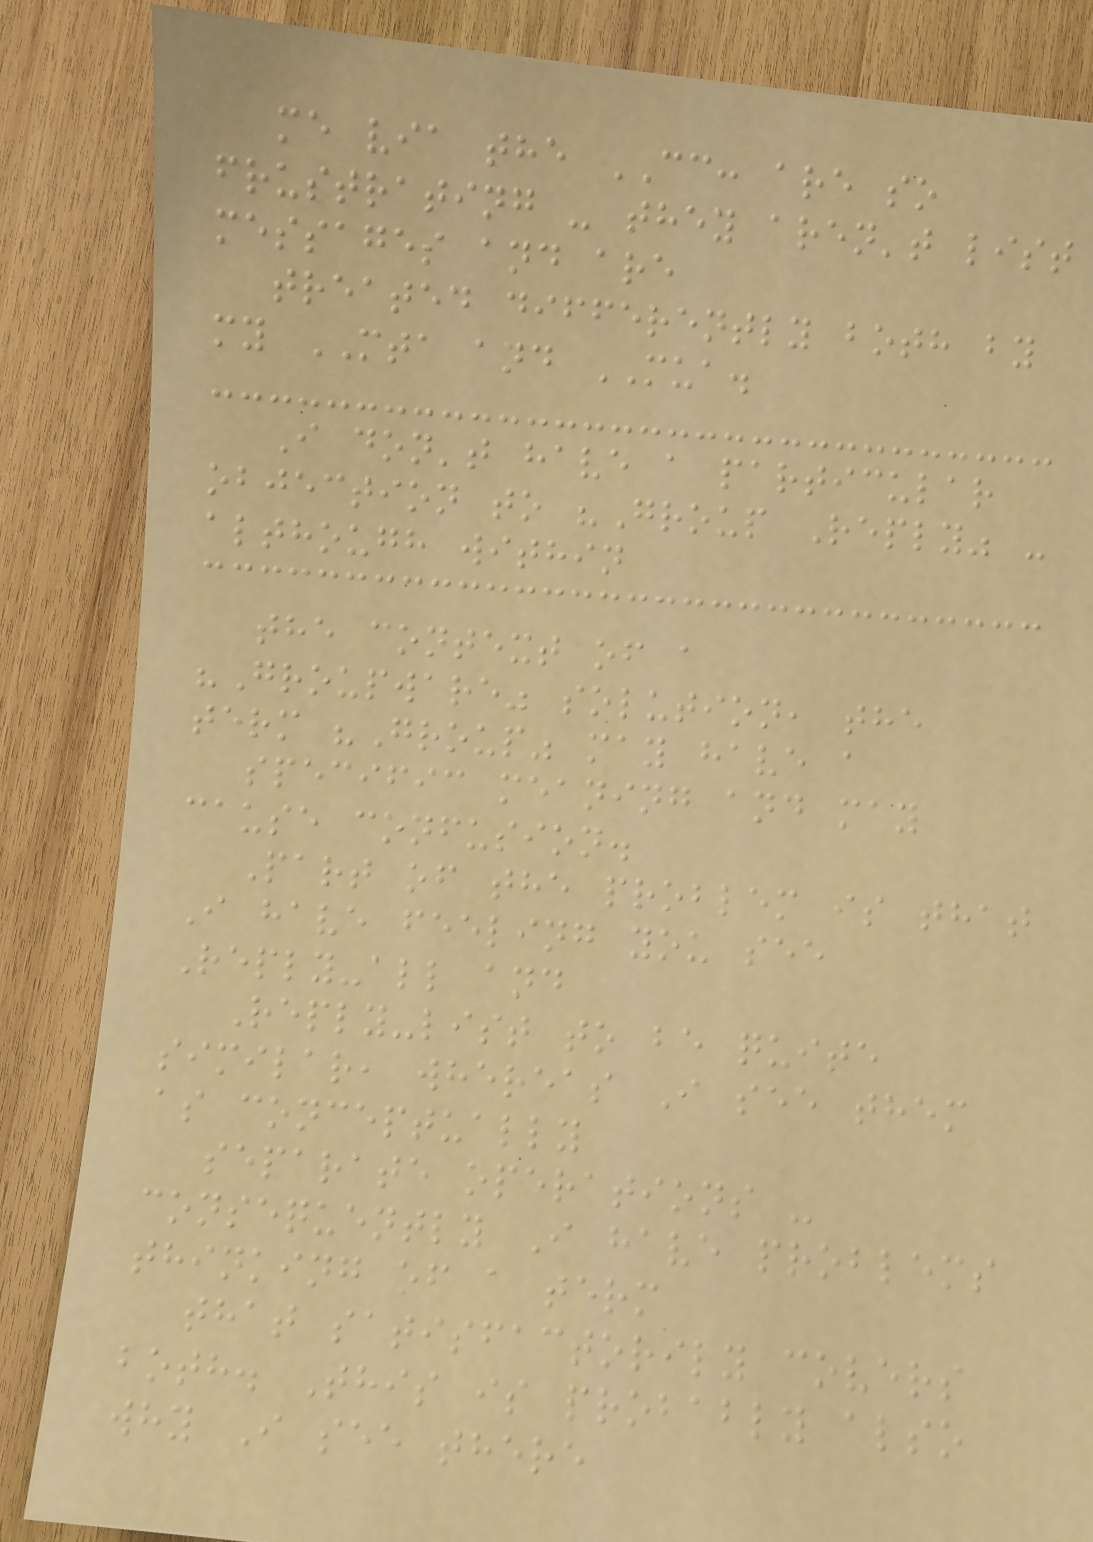me via the CC: are so
frustrating - they aren't list
messages and are
treated differently both by
my MTA and MUA.
I don't have a particular
objection to "Group Reply" -
although within
the context of a
"Groupware" solution, the
term "Group" may have a
specific meaning and may
cause confusion.
Part of the problem is that
I have feeling you see
Reply-all and
Reply-list to be quite
similar, whereas I see them
as conceptually
separate operations -
consequently I have problems
thinking of a term
that satisfactorily covers
both. This is probably also
why I see there
